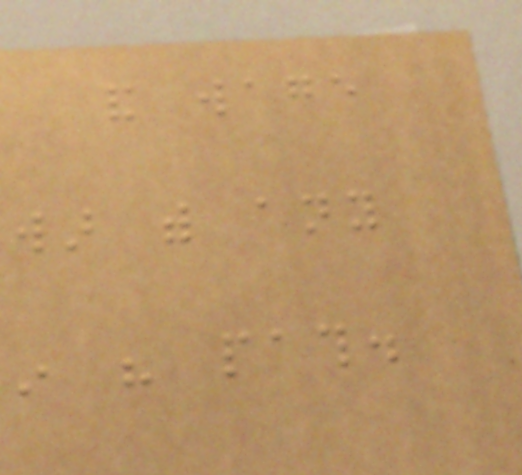and wage
war with any
in his path.
